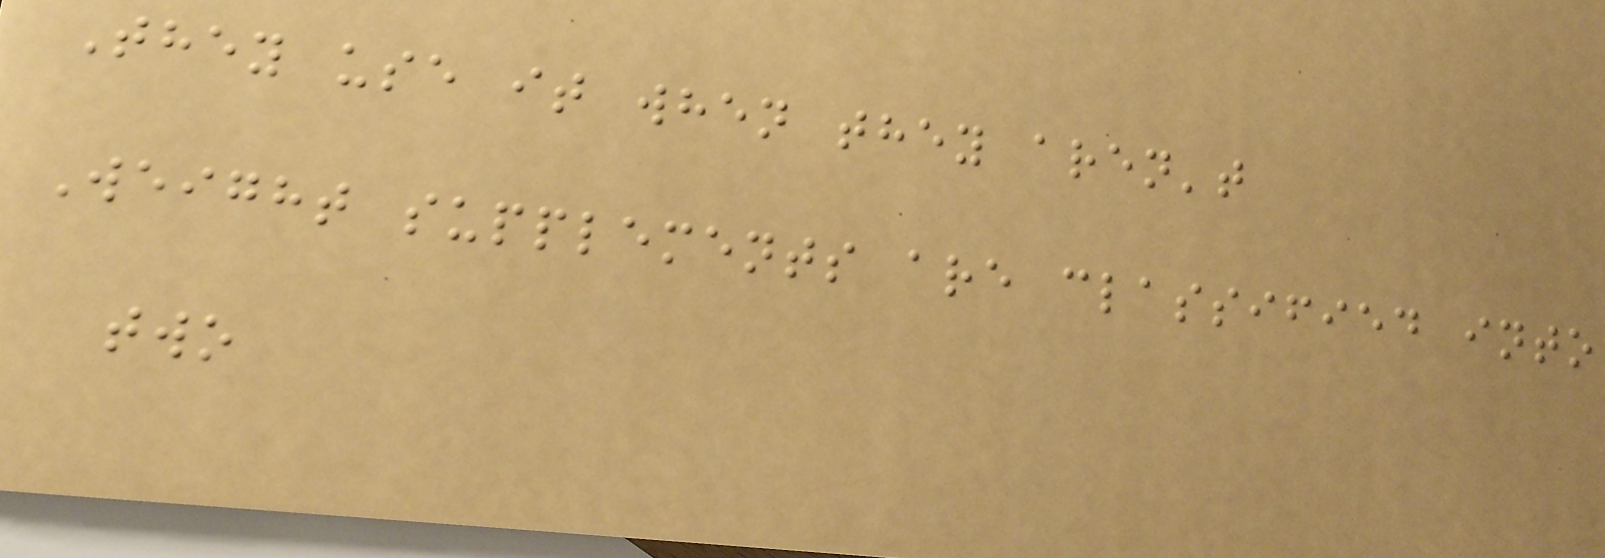They use it when they aren't
Weight supplements are classified into
two
